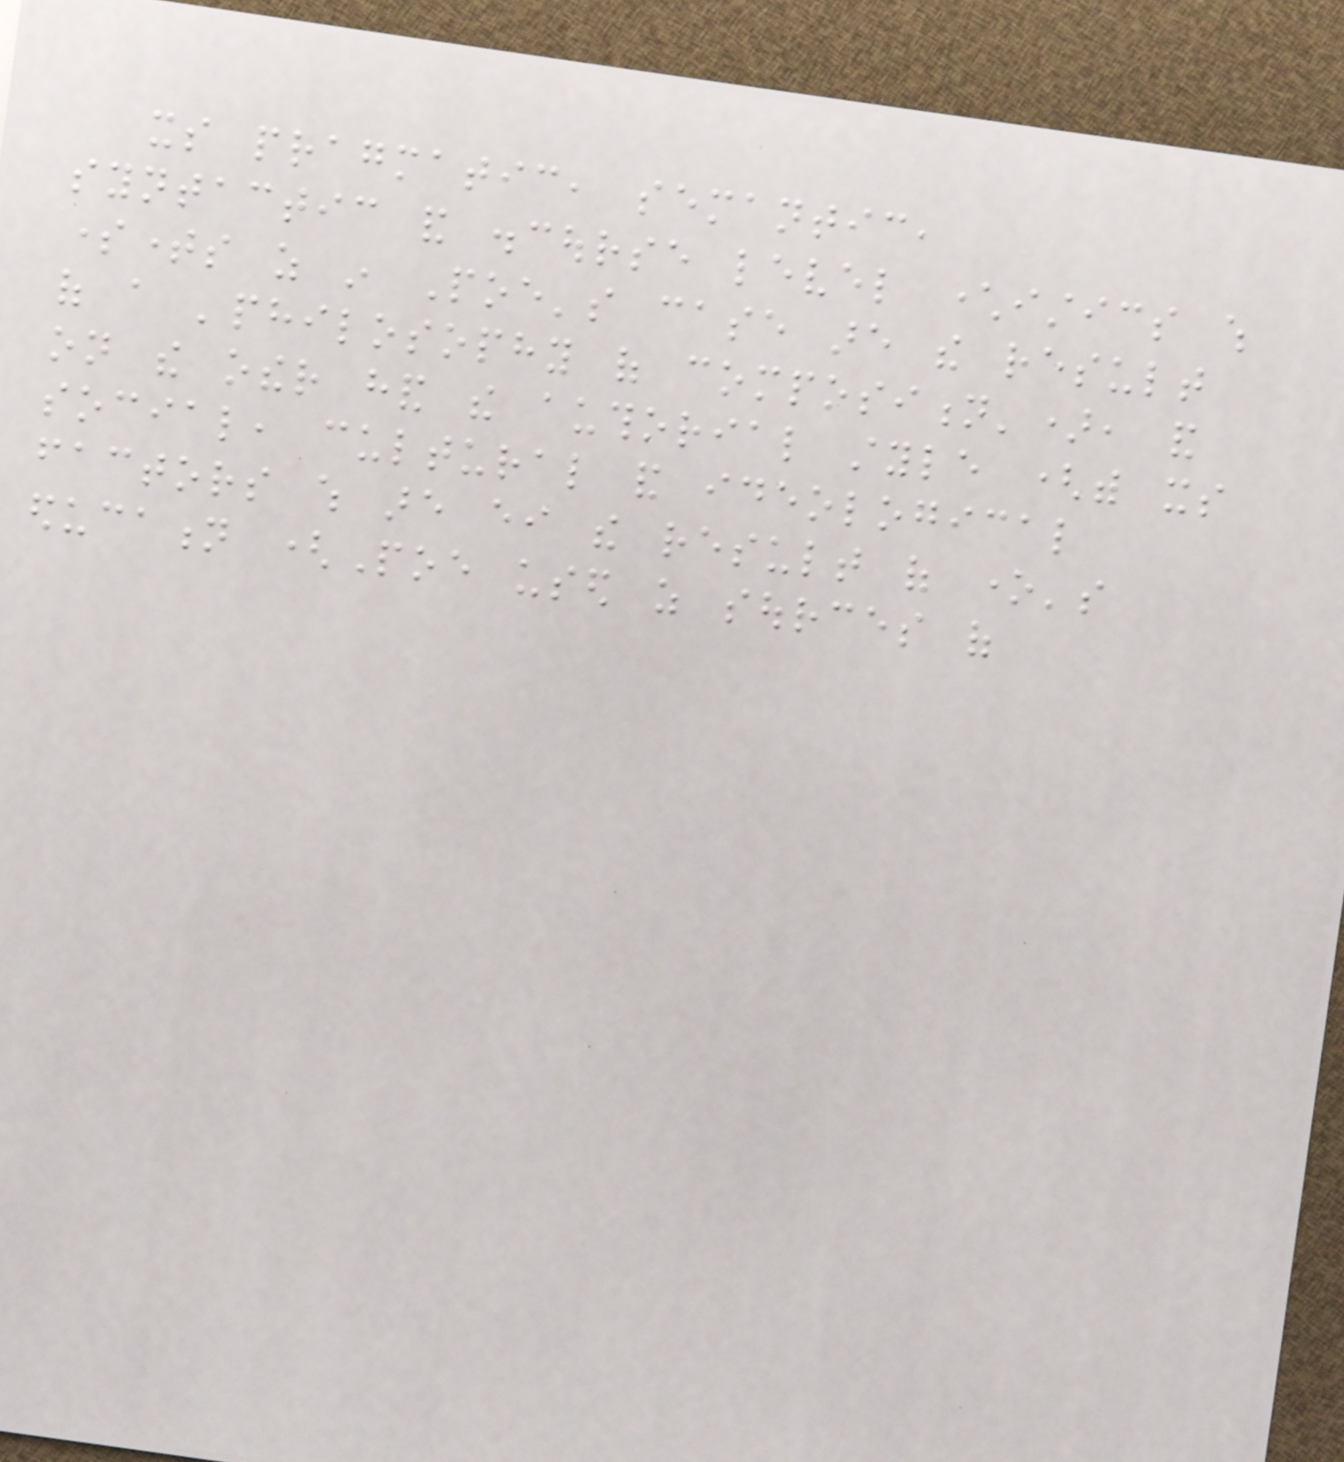its pragmatic, semantic,
syntactic and discourse level characteristics which
sometimes as in Poe's case are the result
of a 'philosophy of composition'), and
on the other hand the authorial style (with its
social, cultural and ideological
factors which are either the result of one's
education (Poe used as sources of
